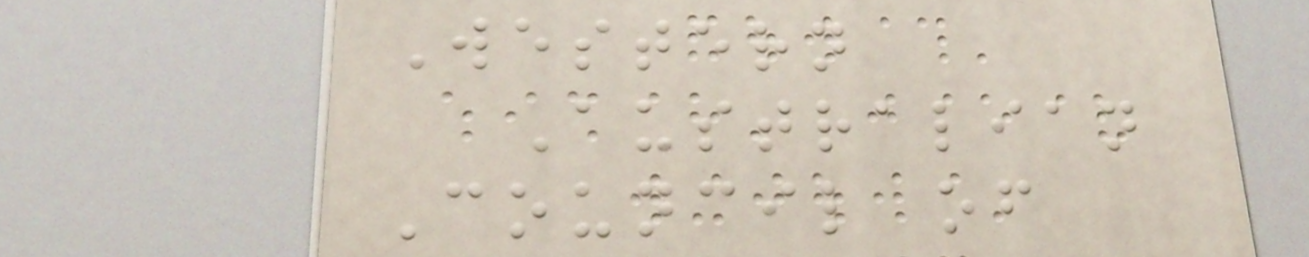Western
Australian
Council of
